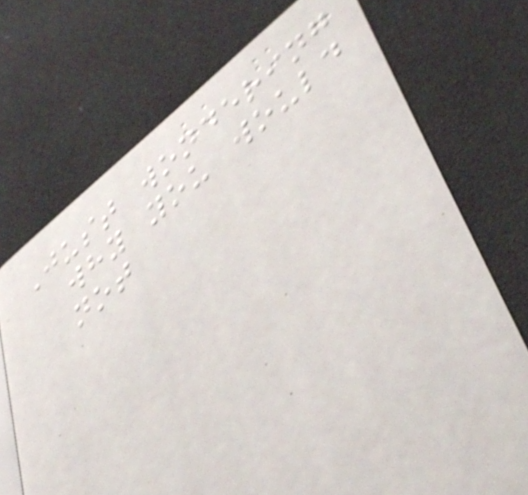Just wondering
why you would
not
